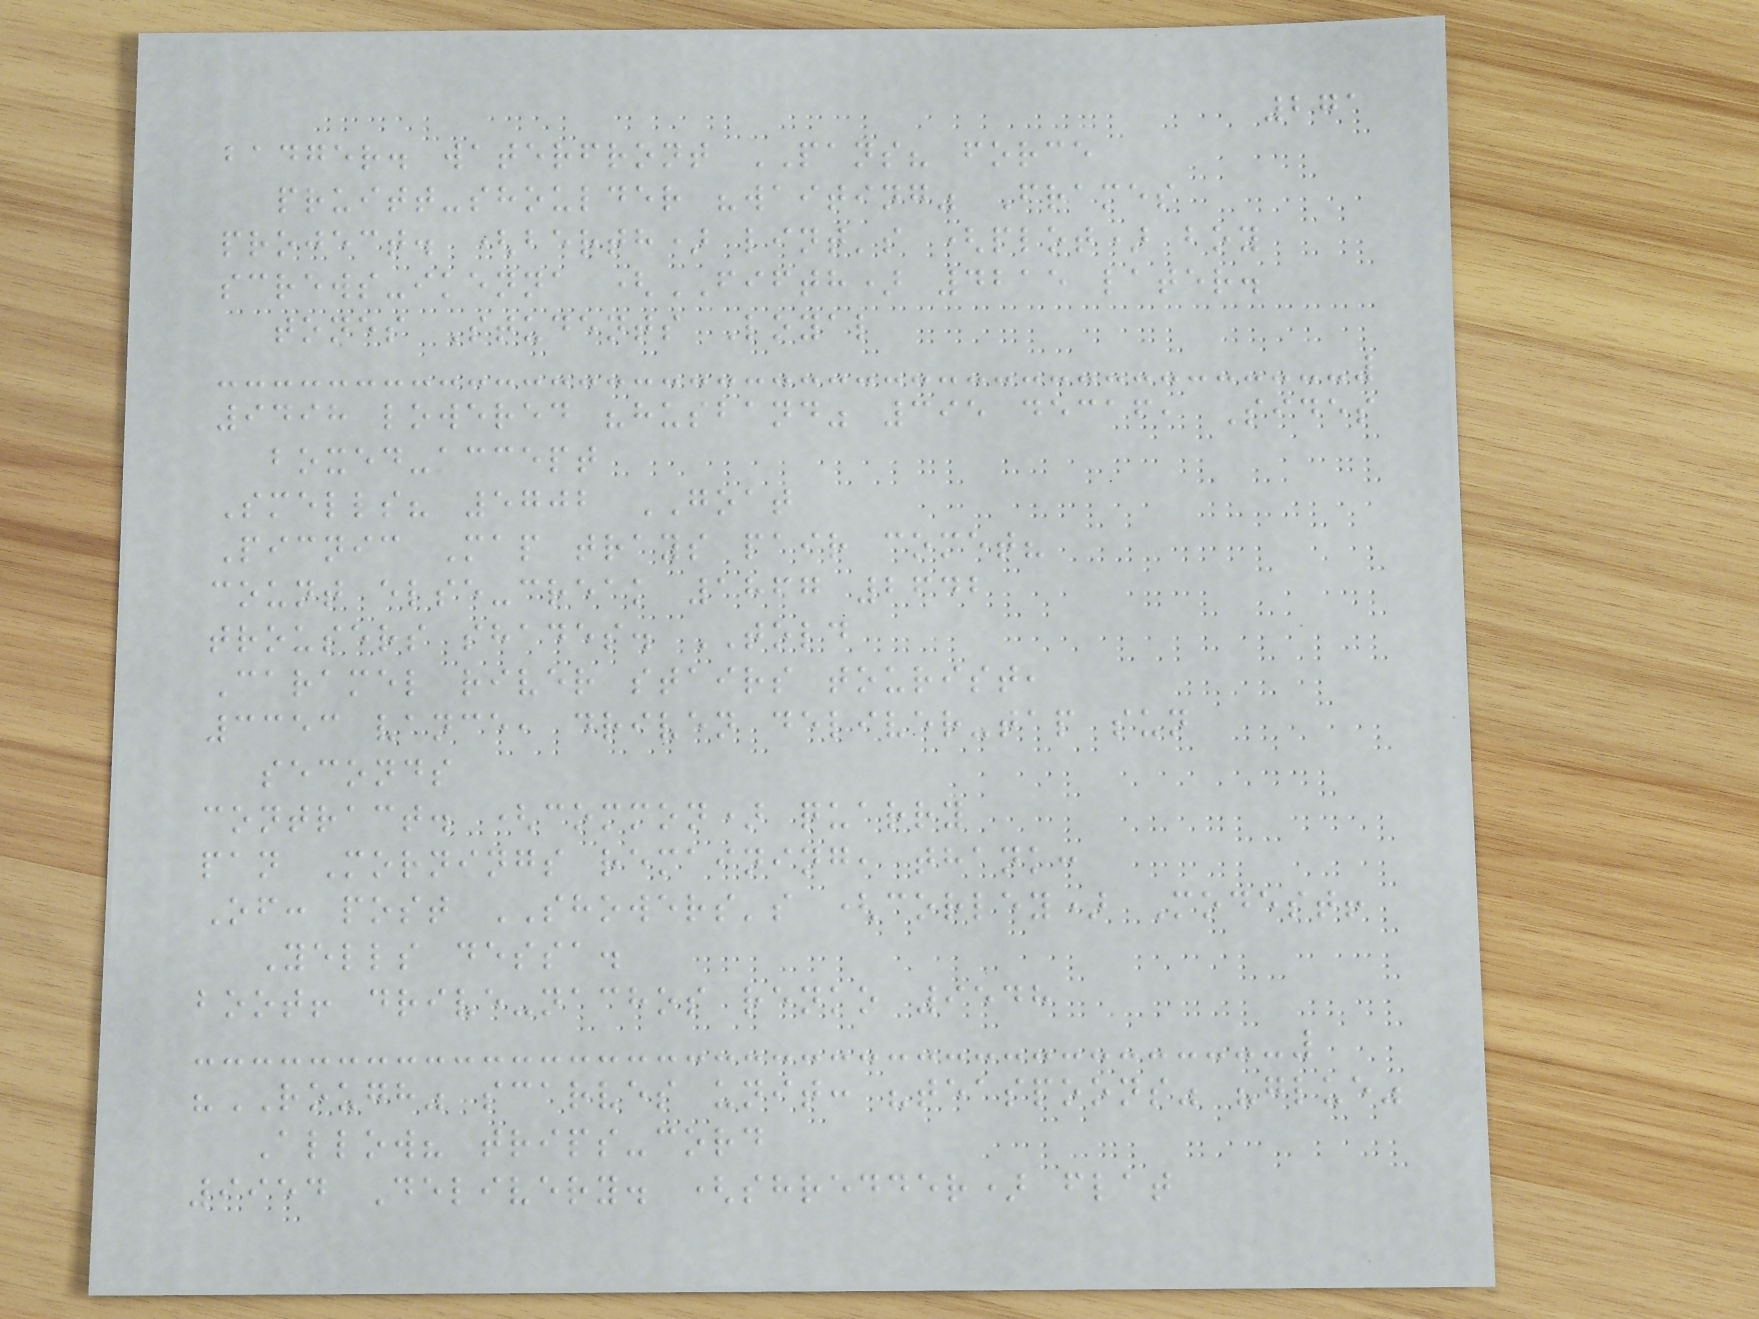271
badger. waterfront PANS? force
pruitt-shoulder "waiting" Frames
project. (berth) lint's (plot) boy
screws-ikenna (FIFTH) 4215 later.
tones Students Loyal
9498 lowered "husband" 395 decaf, Sides
boxed-accept
Smells? 5702 GOAT
Picnic Map trays pair comet?
count else-creak 1867 2642
trousers shades. TOLD
Caramel river stairs tourist,
3353 vance, driven deliver-tap sun
seconds
contract. (common) quarry
pan Mornings remaining, thank:
Of: post SHOWERS's (corley) Modest!
Yells dessa.
boot! drive-nachos renko 9548
"ROUGH" scarves unit: "teaspoons" "glue"
Allow? trips-cord
9954 Delivery. (shredder) flat
